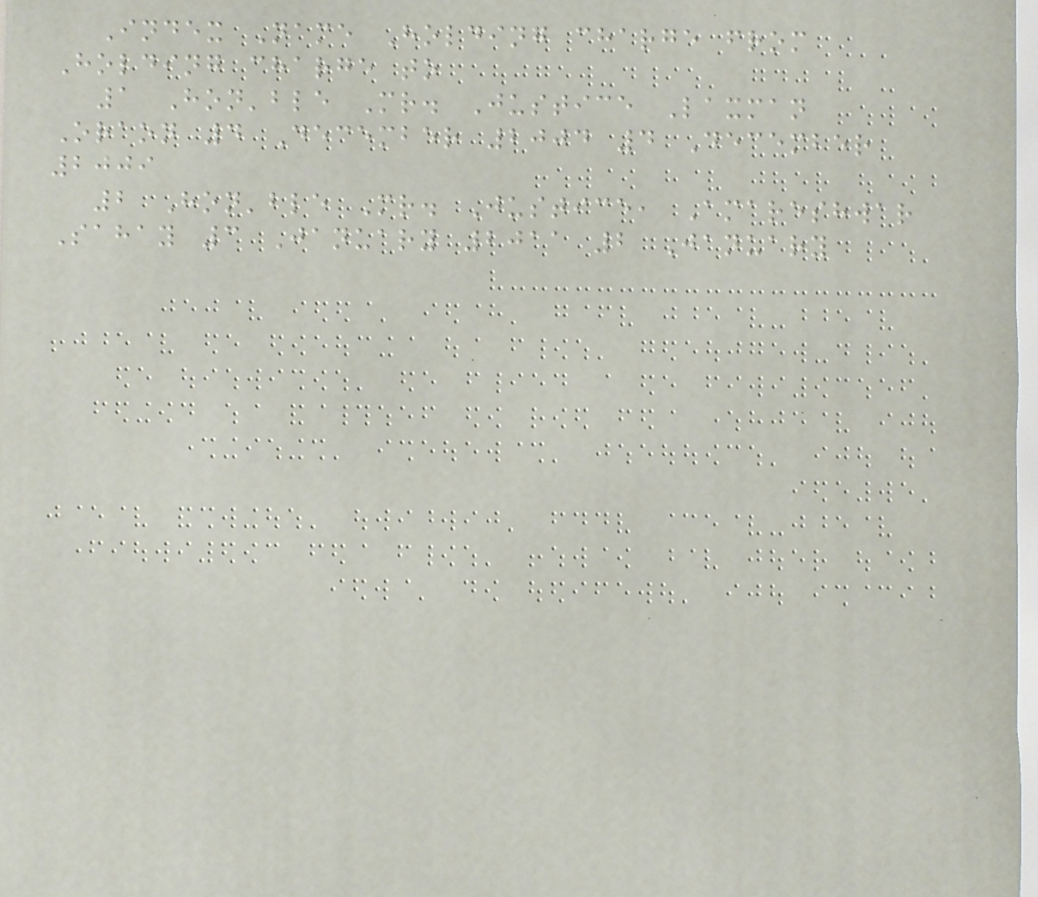Index Name Holding charge from
Holding charge to
1 Hon'ble Mr. Justice Laxman
Oraon 4 December 2004 4 December
2009
2 Hon'ble Mr. Justice, Amareshwar
Sahay 3 January 2011 2 January
